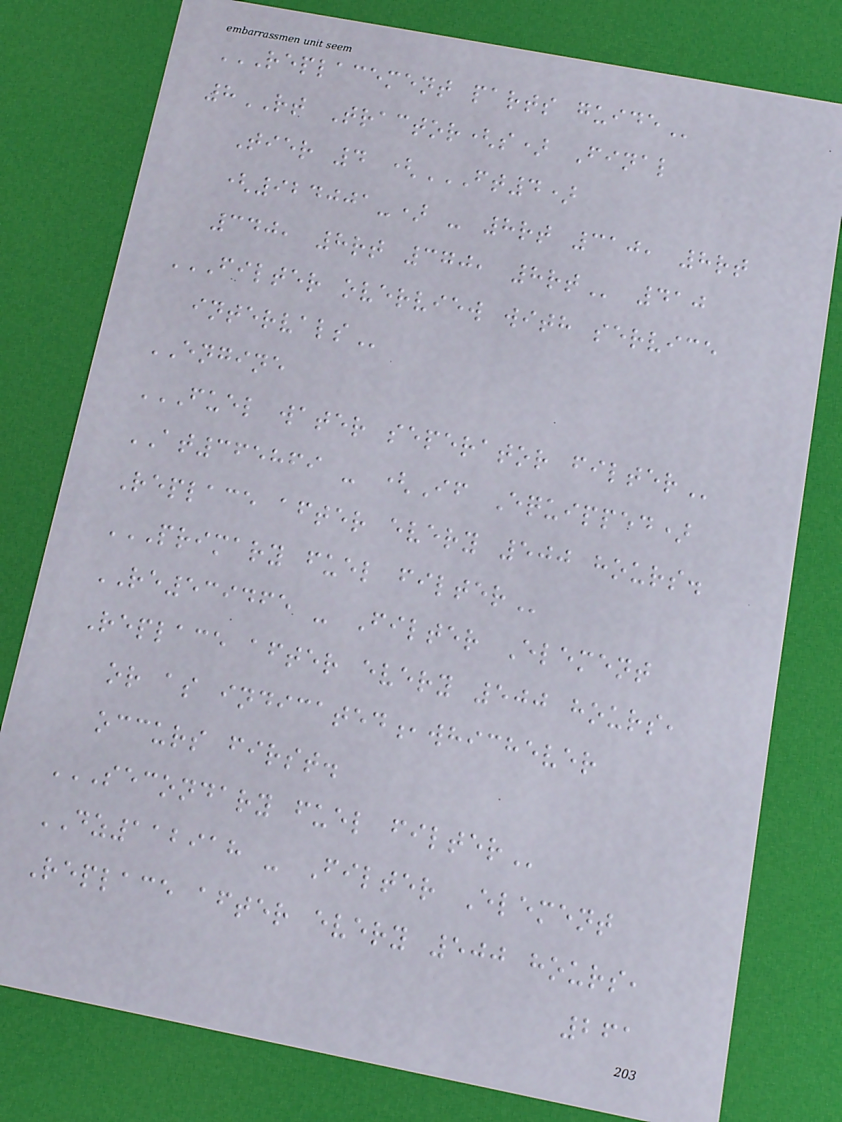REPLACEMENT PARTS GUIDE
8RT Tractor(s) Final
Tier 4 (FT4)
(924001-) - 8RT 310, 8RT
340, 8RT 370, 8RT 410
FILTER OVERVIEW WITH SERVICE
INTERVALS
ENGINE
FUEL WATER SEPERATOR FILTER
AT365869 - (If Equipped)
Replace after every 500 hours.
PRIMARY FUEL FILTER
RE539465 - Filter Element
Replace after every 500 hours,
or as indicated,whichever
occurs first.
SECONDARY FUEL FILTER
DZ112918 - Filter Element
Replace after every 500 hours,
261
